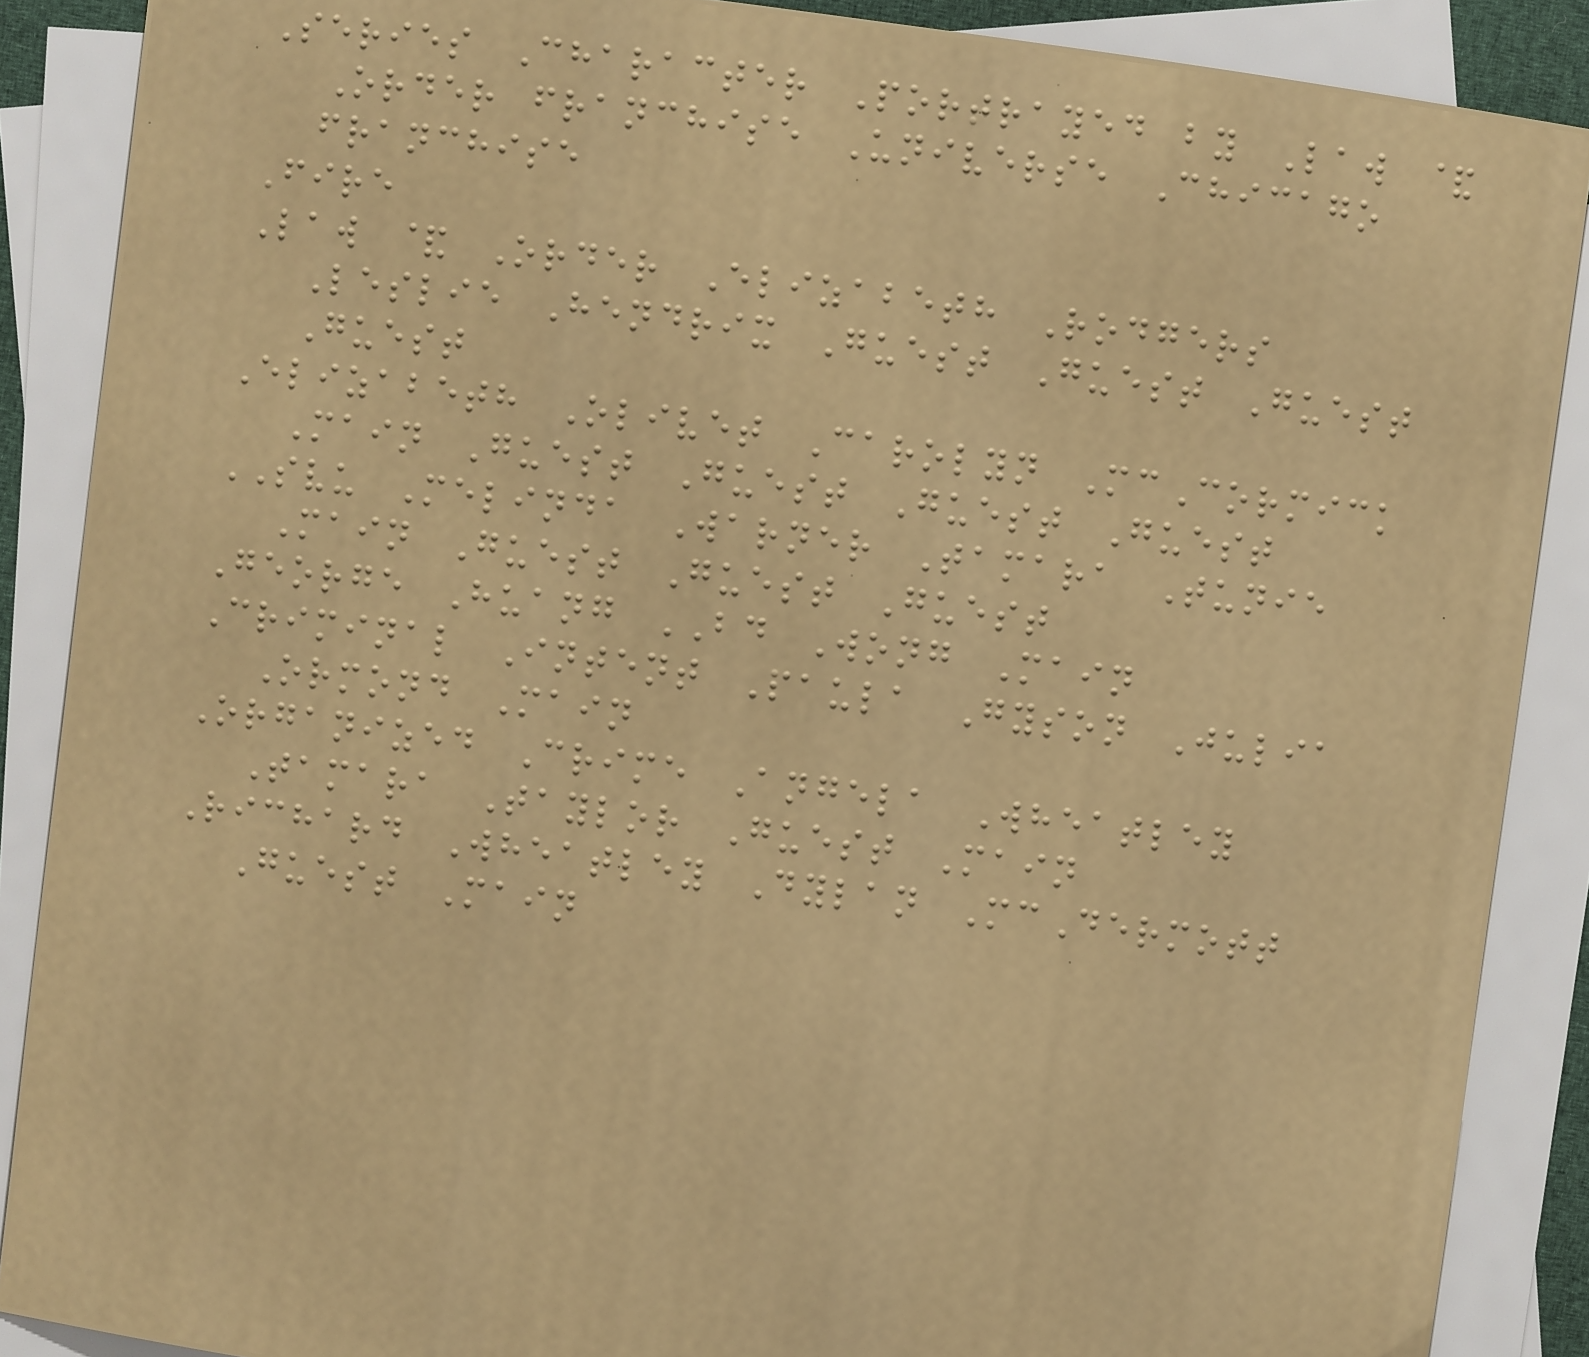Series Character Portrayed by Law &
Order franchise Universe Chicago
franchise
Fire
Law & Order Elizabeth Rodgers
Leslie Hendrix Guest Guest Guest
Guest
Elizabeth Olivet Carolyn McCormick
Main Guest Guest Guest Guest
SVU Melinda Warner Tamara Tunie
Main Guest Guest Guest
George Huang BD Wong Main
Criminal Intent Paula Gyson Julia
Ormond Main
Organized Crime Angela Wheatley
Tamara Taylor Guest Main
Richard Wheatley Dylan McDermott
Guest Main
